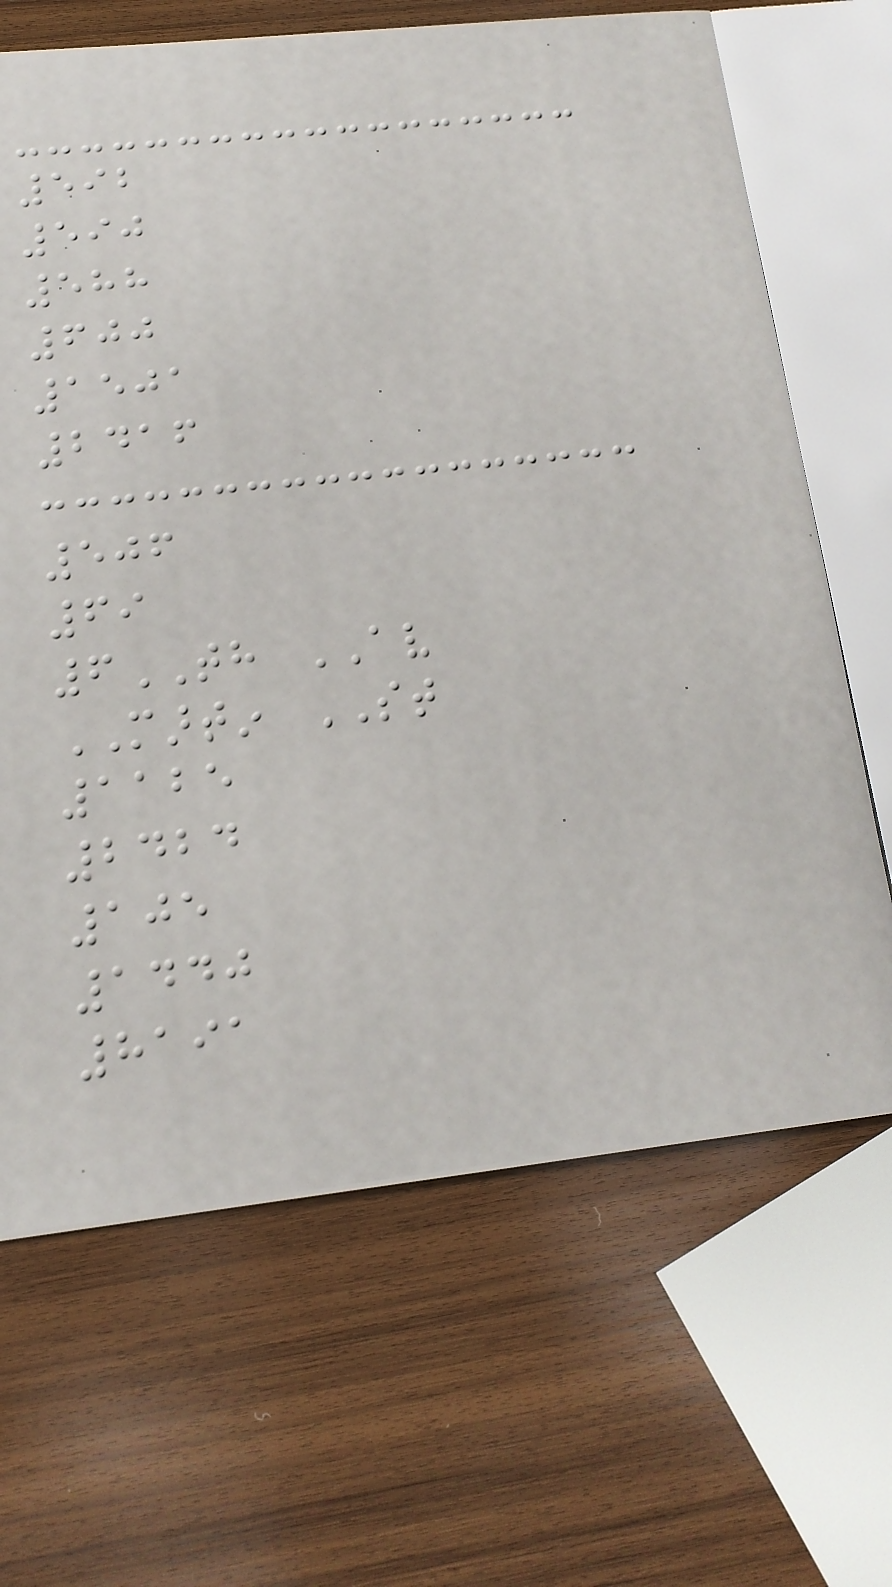592
590
588
600
1501
2416
506
69
6TH AV
MARTIN ST
1125
2424
105
1440
8191
